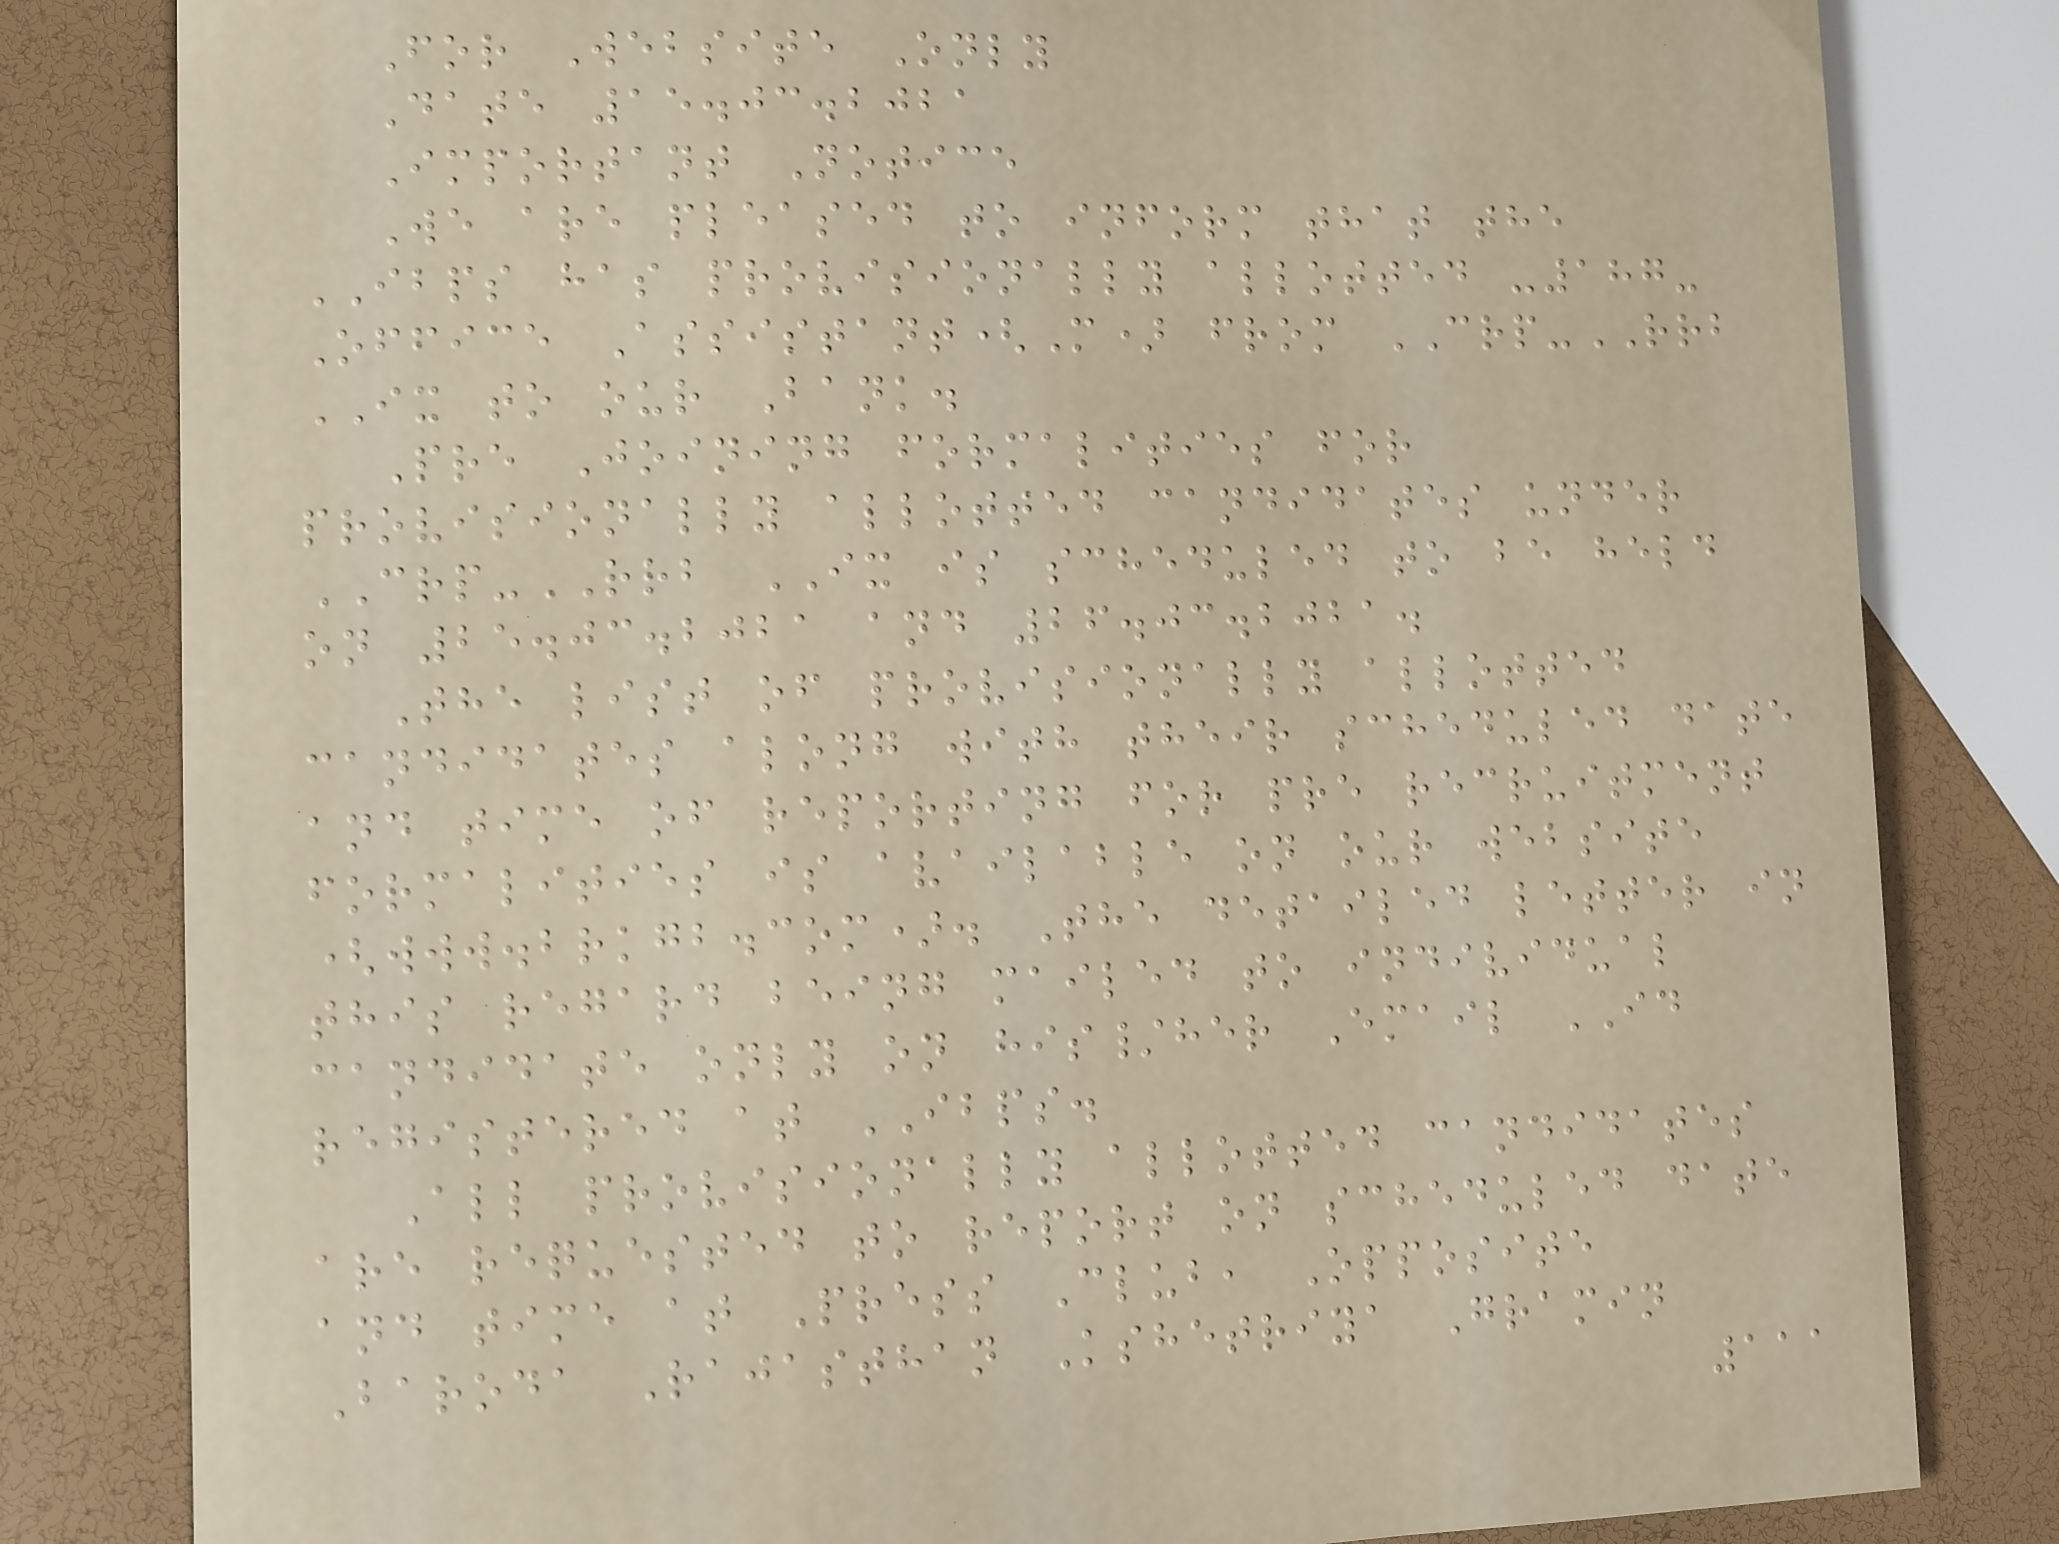For Website Only
Date 15.03.2021
Important Notice
We are pleased to inform that the
IBPS has provisionally allotted -187-
Office Assistant(M) from CRP-RRB
IX to our Bank.
Pre Joining formalities for
provisionally allotted candidates under
CRP-RRB IX is scheduled to be held
on 25.03.2021 and 26.03.2021.
The list of provisionally allotted
candidates along with their scheduled date
and time of reporting for pre recruitment
formalities is available on our website
(www.brkgb.com). The detailed letter in
this regard being mailed to individual
candidate only on his/her Email ID
registered at IBPS.
All provisionally allotted candidates
are requested to report on scheduled date
and time at Press Club, Opposite
Baroda Rajasthan Kshetriya Gramin
111
